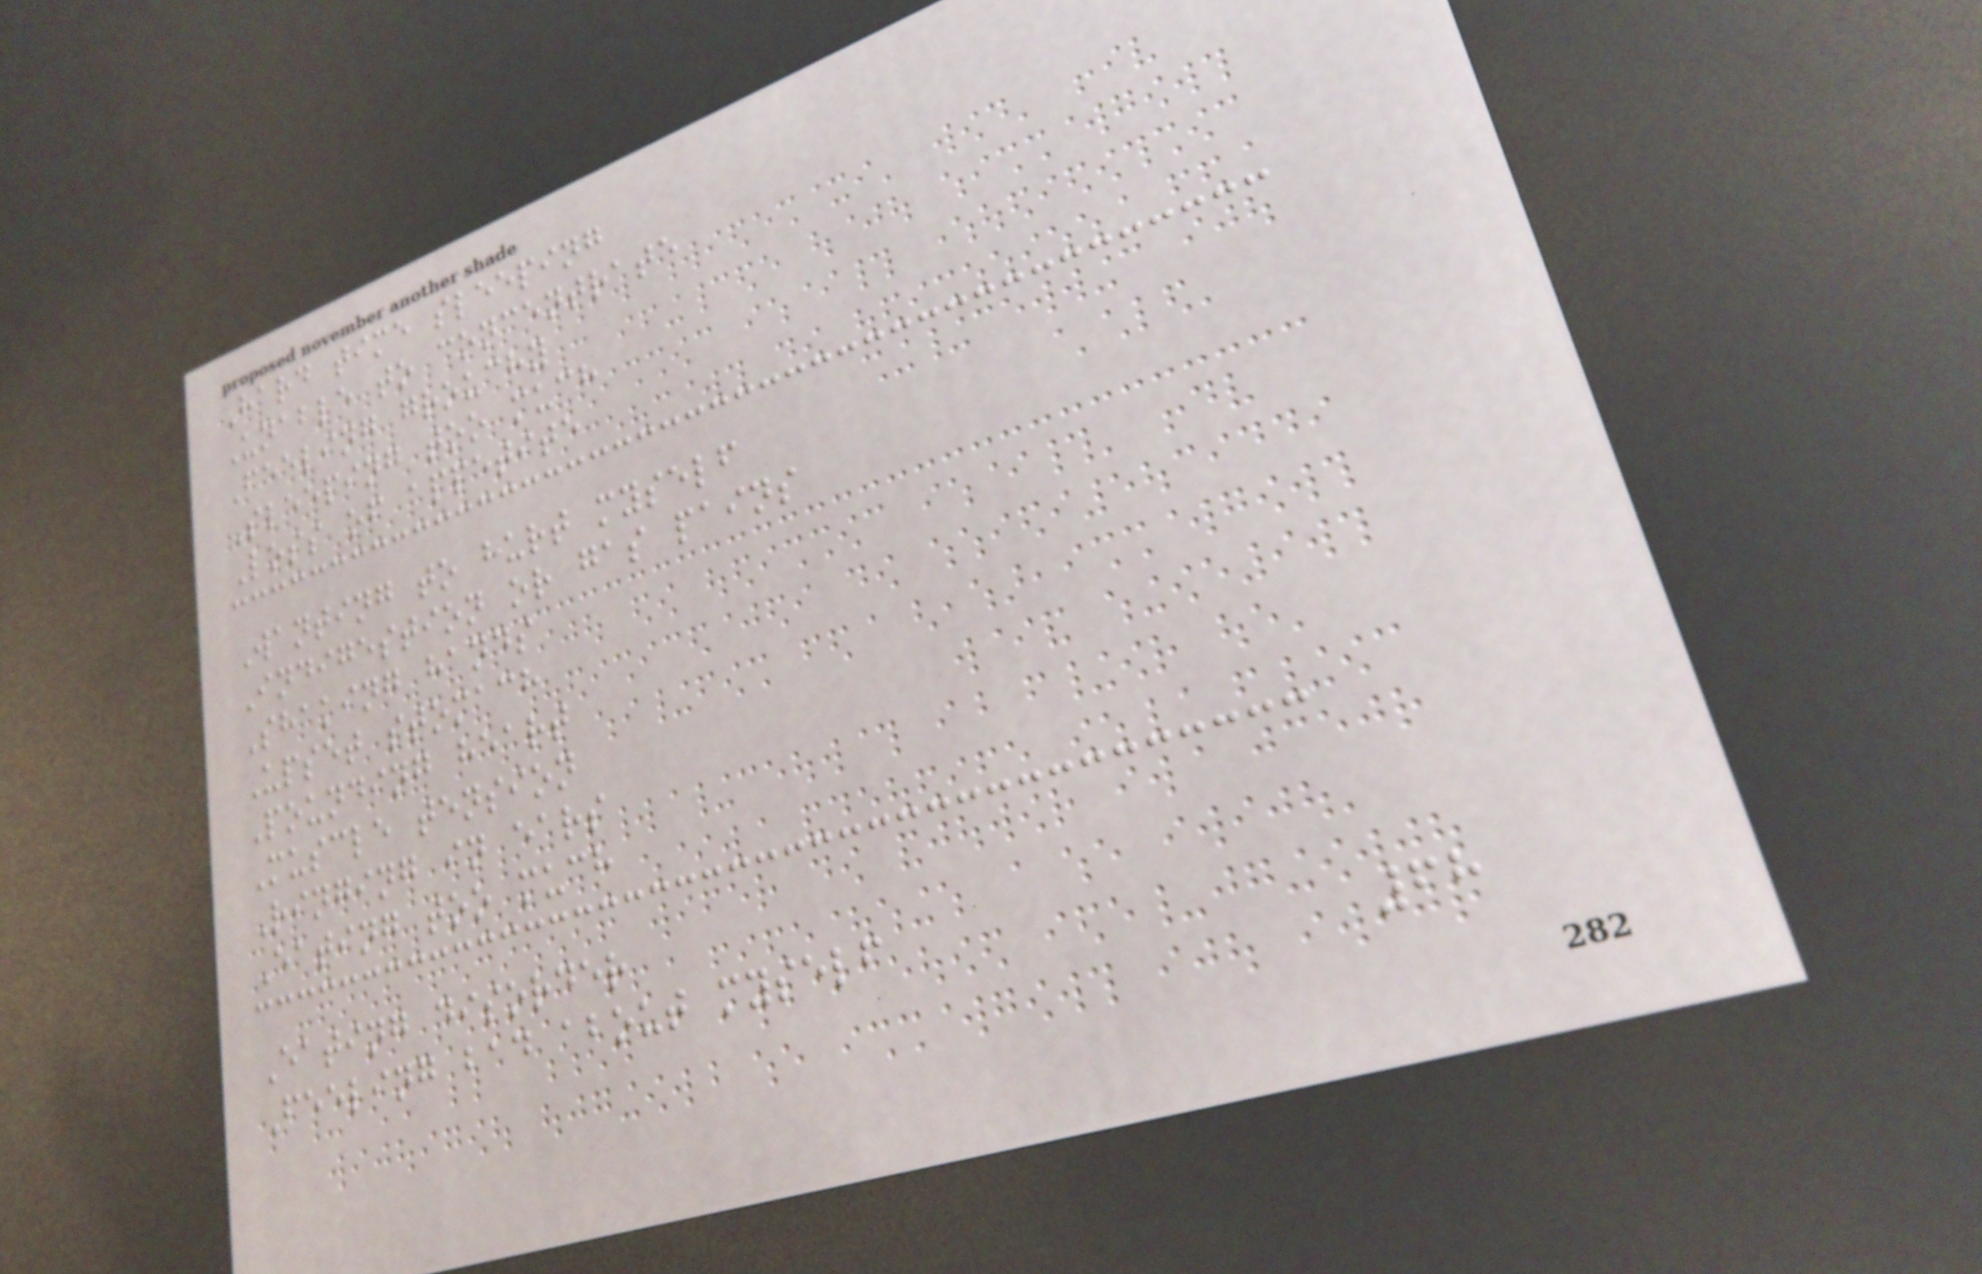Hard time sleeping
Unable to concentrate
Feeling grouchy
Sleeping too much
Loss of appetite
Wanting to hurt myself
Indigestion or gas pains
Shaking hands
Upset stomach
Pounding heart
Muscle tension
Ringing in ears
Eating too much
Eating disorder
Feeling bad about myself
68
